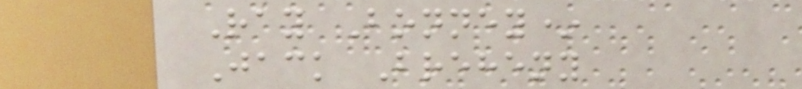Ray Bonney*
Jack Breheny
